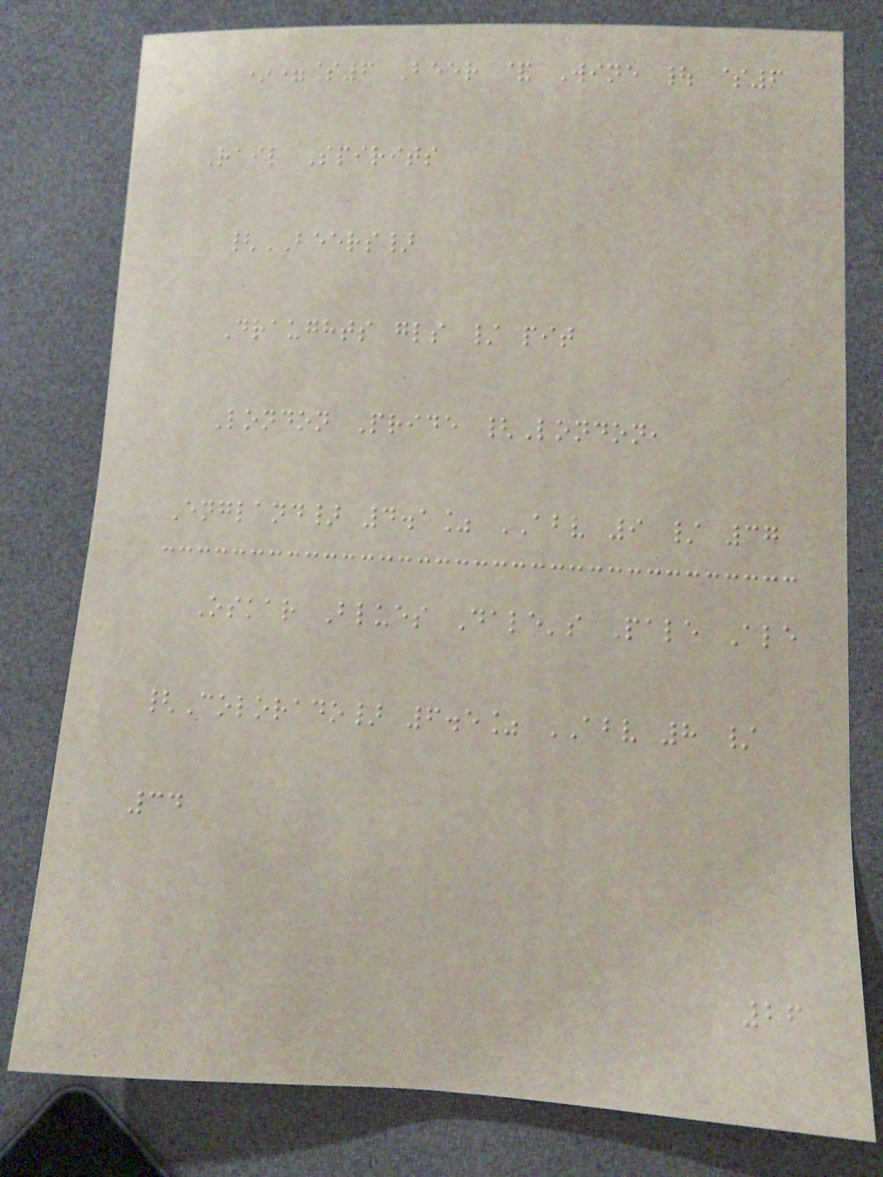*=$6 Beer & Wine | $6
Rail Spirits
{BEERS}
Draughts gls / pit
London Pride {London,
England} 4.1% ABV 9 / 37
Oskar Blues Dale's Pale Ale
{Colorado} 6.5% ABV 8 /
34
26
